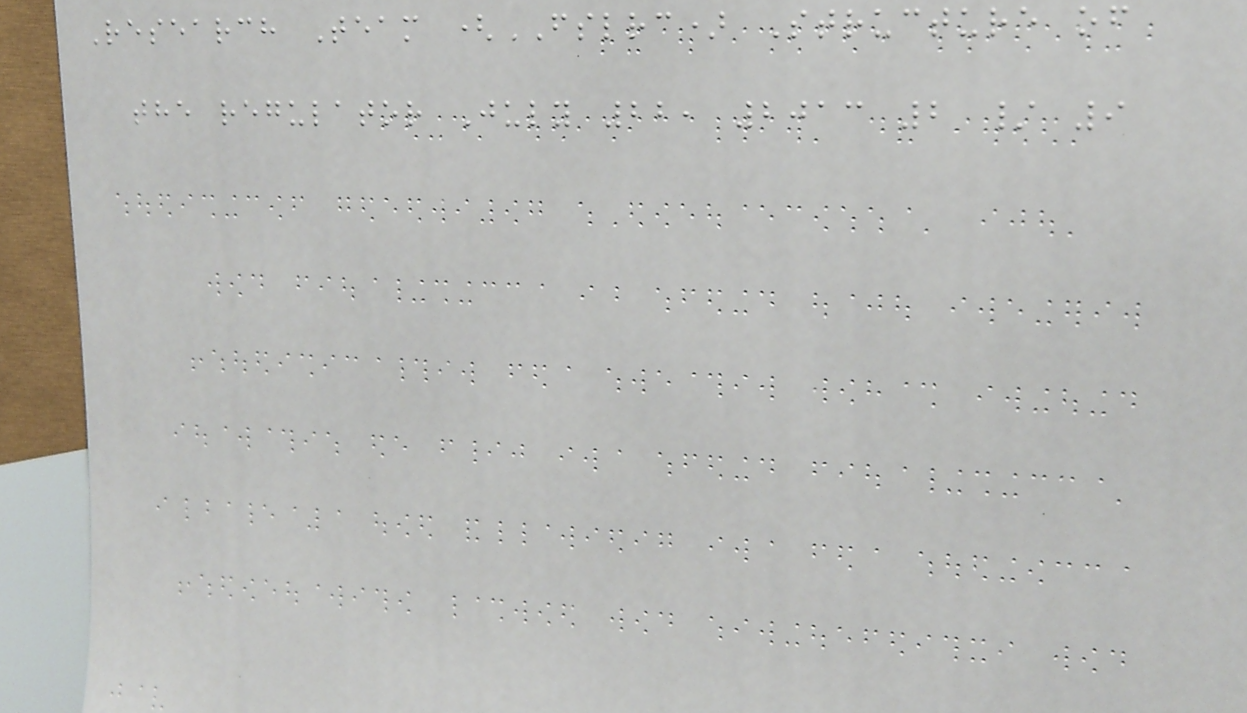Research Team (FSLRC) Structure of
the regulator July 22, 2013 2 / 9
